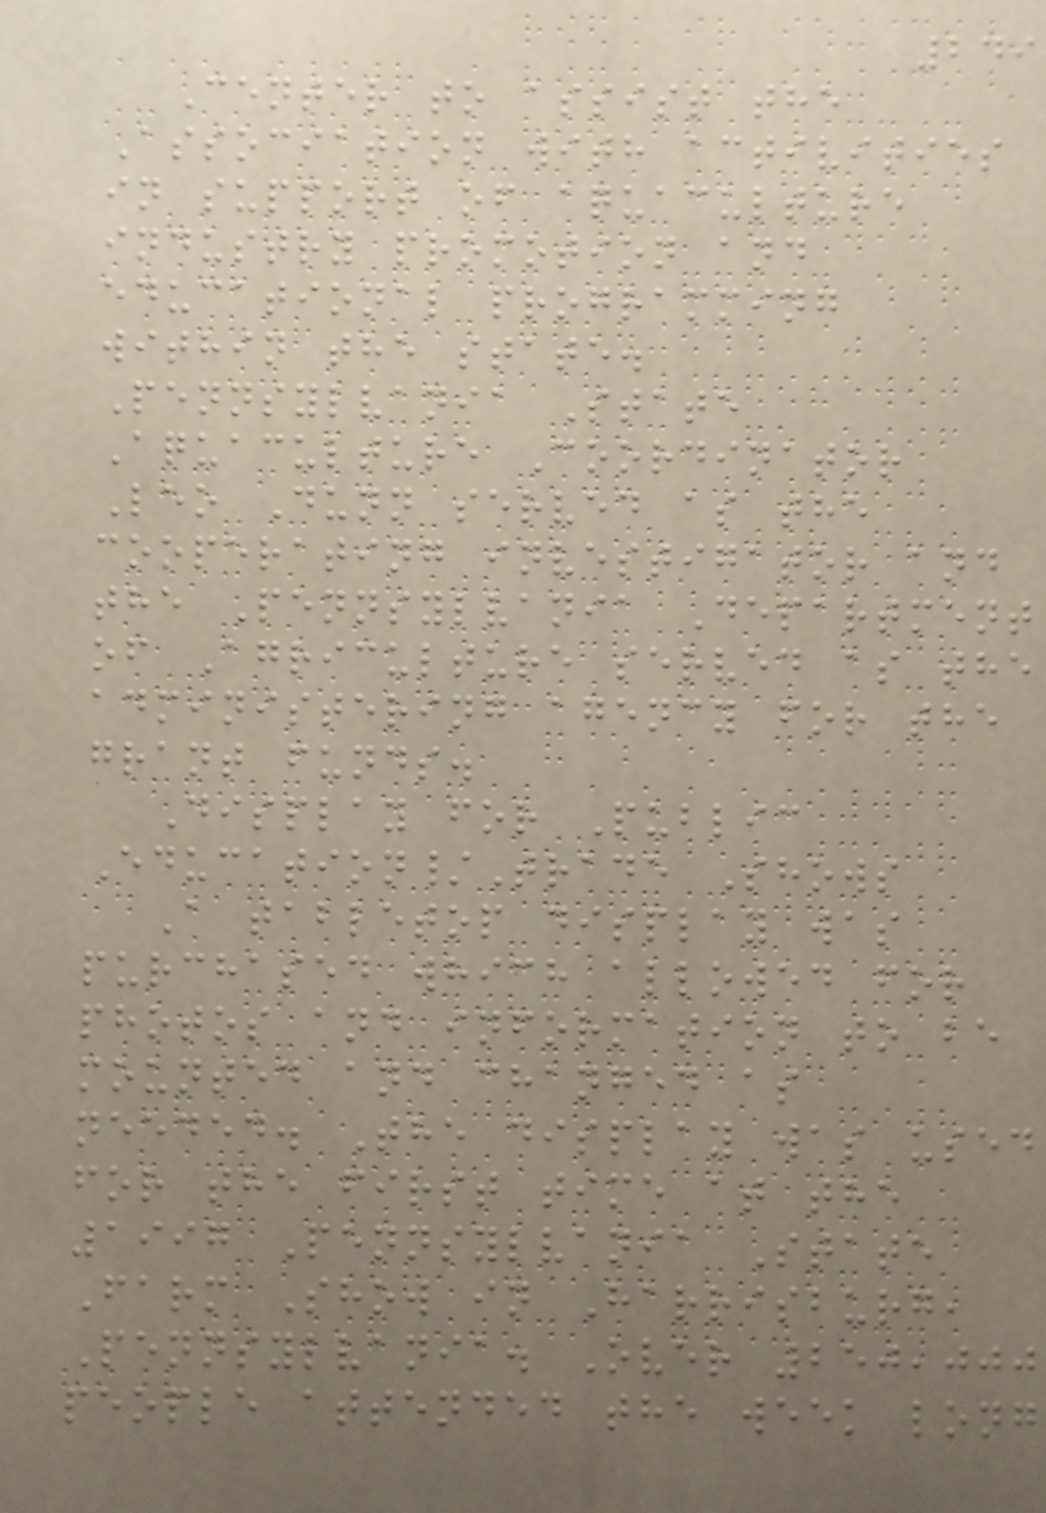249
Center to assist the
Association with activities
in support of aquaculture
industry promotion and
educational programming
within the state.
Pennsylvania State
Aquaculture Coordinator
Leo Dunn served as the
cooperating investigator and
the Pennsylvania Department
of Agriculture served as the
administering agency for the
grant funds.
Display for Public
Education/Trade Shows
A tabletop display was
purchased which allowed for
photos and information to be
mounted and changed as
needed. The display was used
for the first time at the
1997 Pennsylvania State
Farm Show in Harrisburg,
Pennsylvania. Over 250,000
people attended the week long
